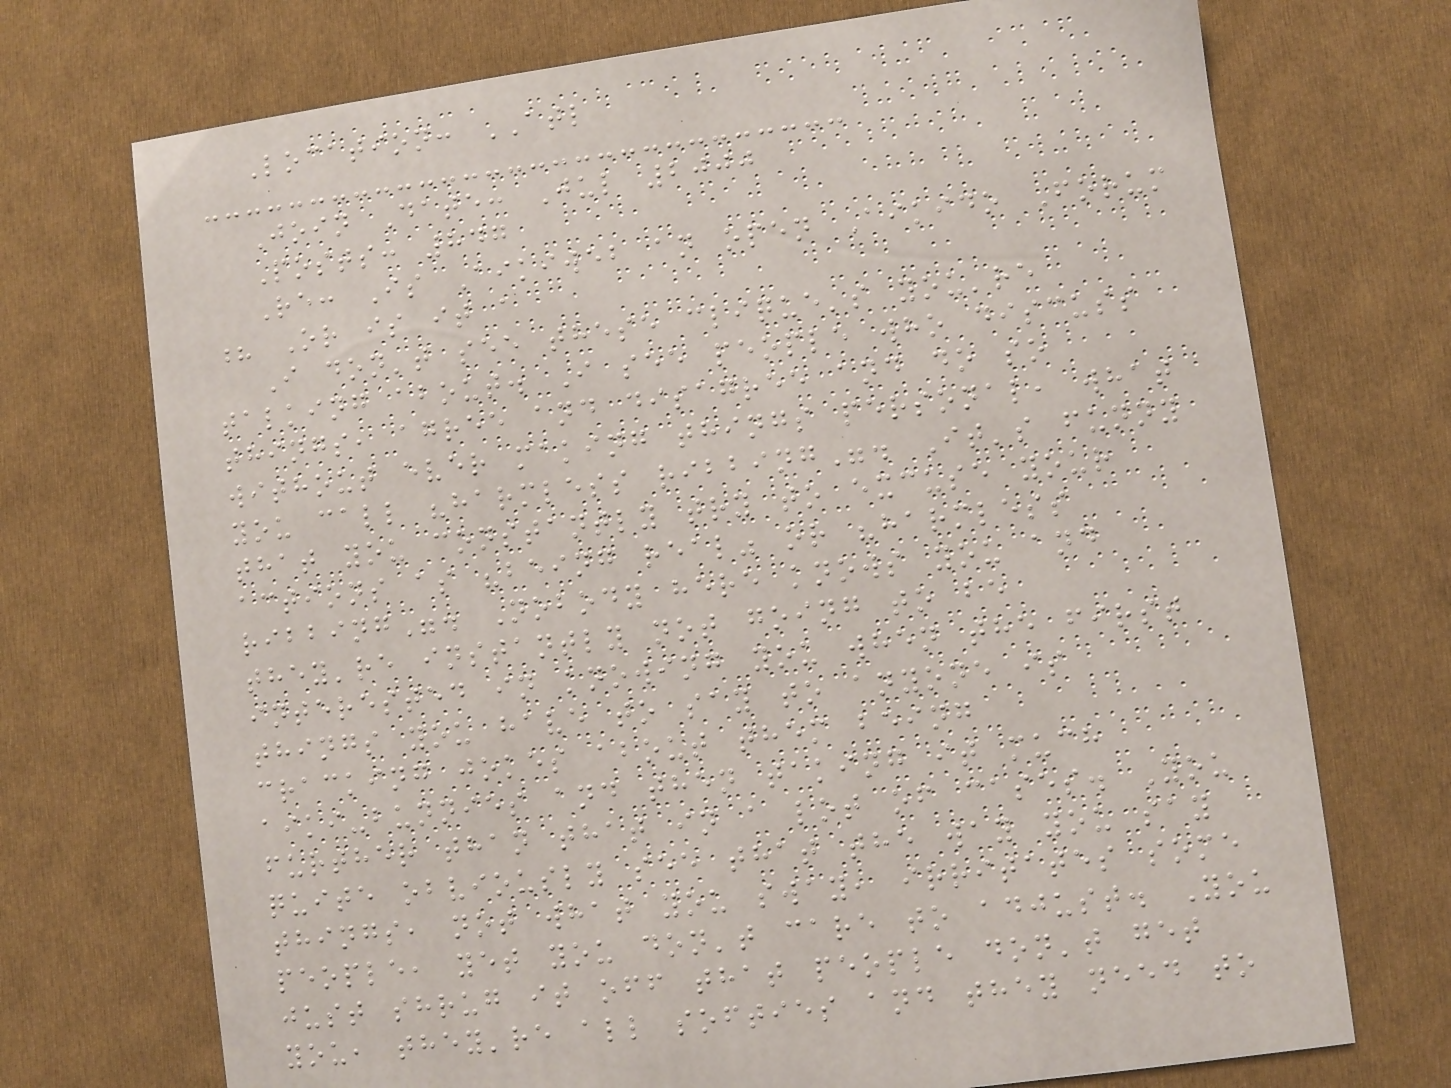Location: ATL
Join Date: Jul 2000
Posts: 847
Re: Is Aikiweb an open Aikido Forum
? Or is it a
I don't see these clique's you're
talking about. I see people who discuss
things, agree and disagree and do so
without ever making things personal, what
you call "harmless ribbing". It's funny
that you constantly try to excuse your
actions as "being real" or "harmless
ribbing". Nobody here knows you and
they're instantly not going to be
interested in knowing you when the first
things you have to say to anyone is
cracking jokes about them being
aiki-bunnies and then taking it much
further than that in a lot of cases. You
quite obviously see that the way you say
things, not what you sway, irritates some
people, yet you don't care to adjust. You
just shrug it off that people don't get
you, they're all softies and they need to
